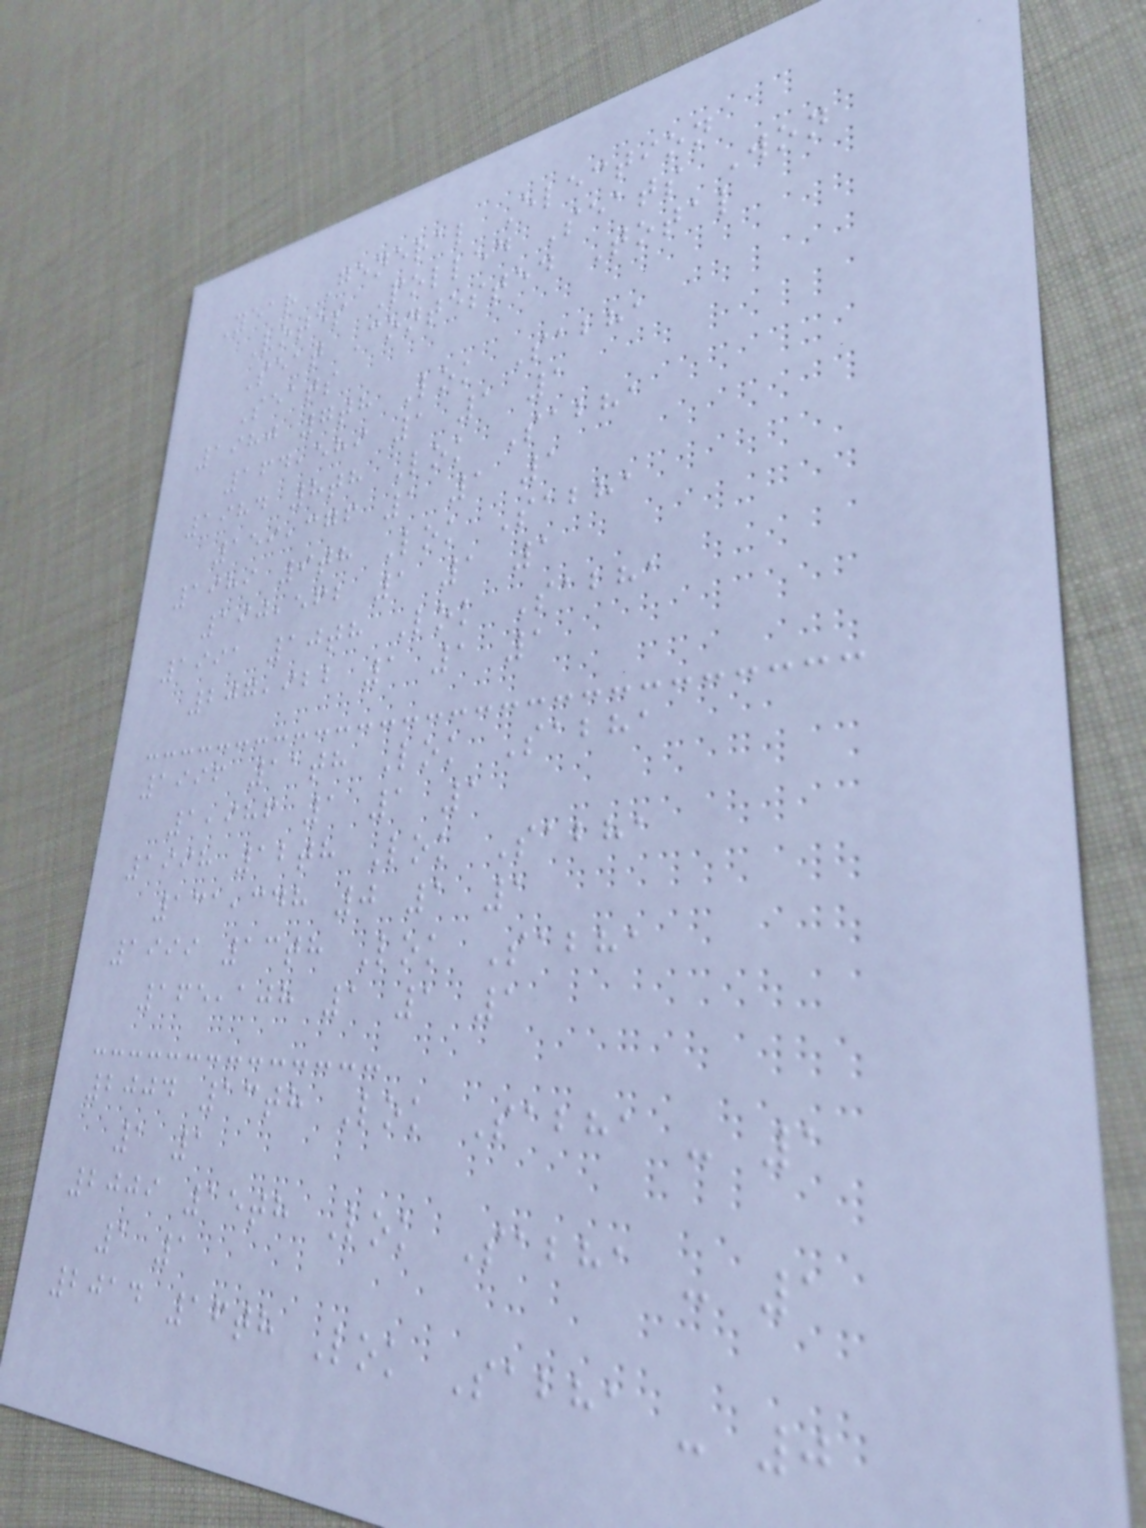Year General Election
Votes Polled Seats Won
Seat Contested Total
Seats
1980 7th Lok Sabha
164,589 1 1 1
1984 8th Lok Sabha
159,376 1 1 1
1989 9th Lok Sabha
190,562 1 1 1
1991 10th Lok Sabha
207,922 1 1 1
1996 11th Lok Sabha
1,986 1 1 1
1998 12th Lok Sabha
131,348 0 1 1
1999 13th Lok Sabha
165,108 1 1 1
2004 13th Lok Sabha - 1
1 1
2009 15th Lok Sabha - 1
1 1
2014 16th Lok Sabha - 0
